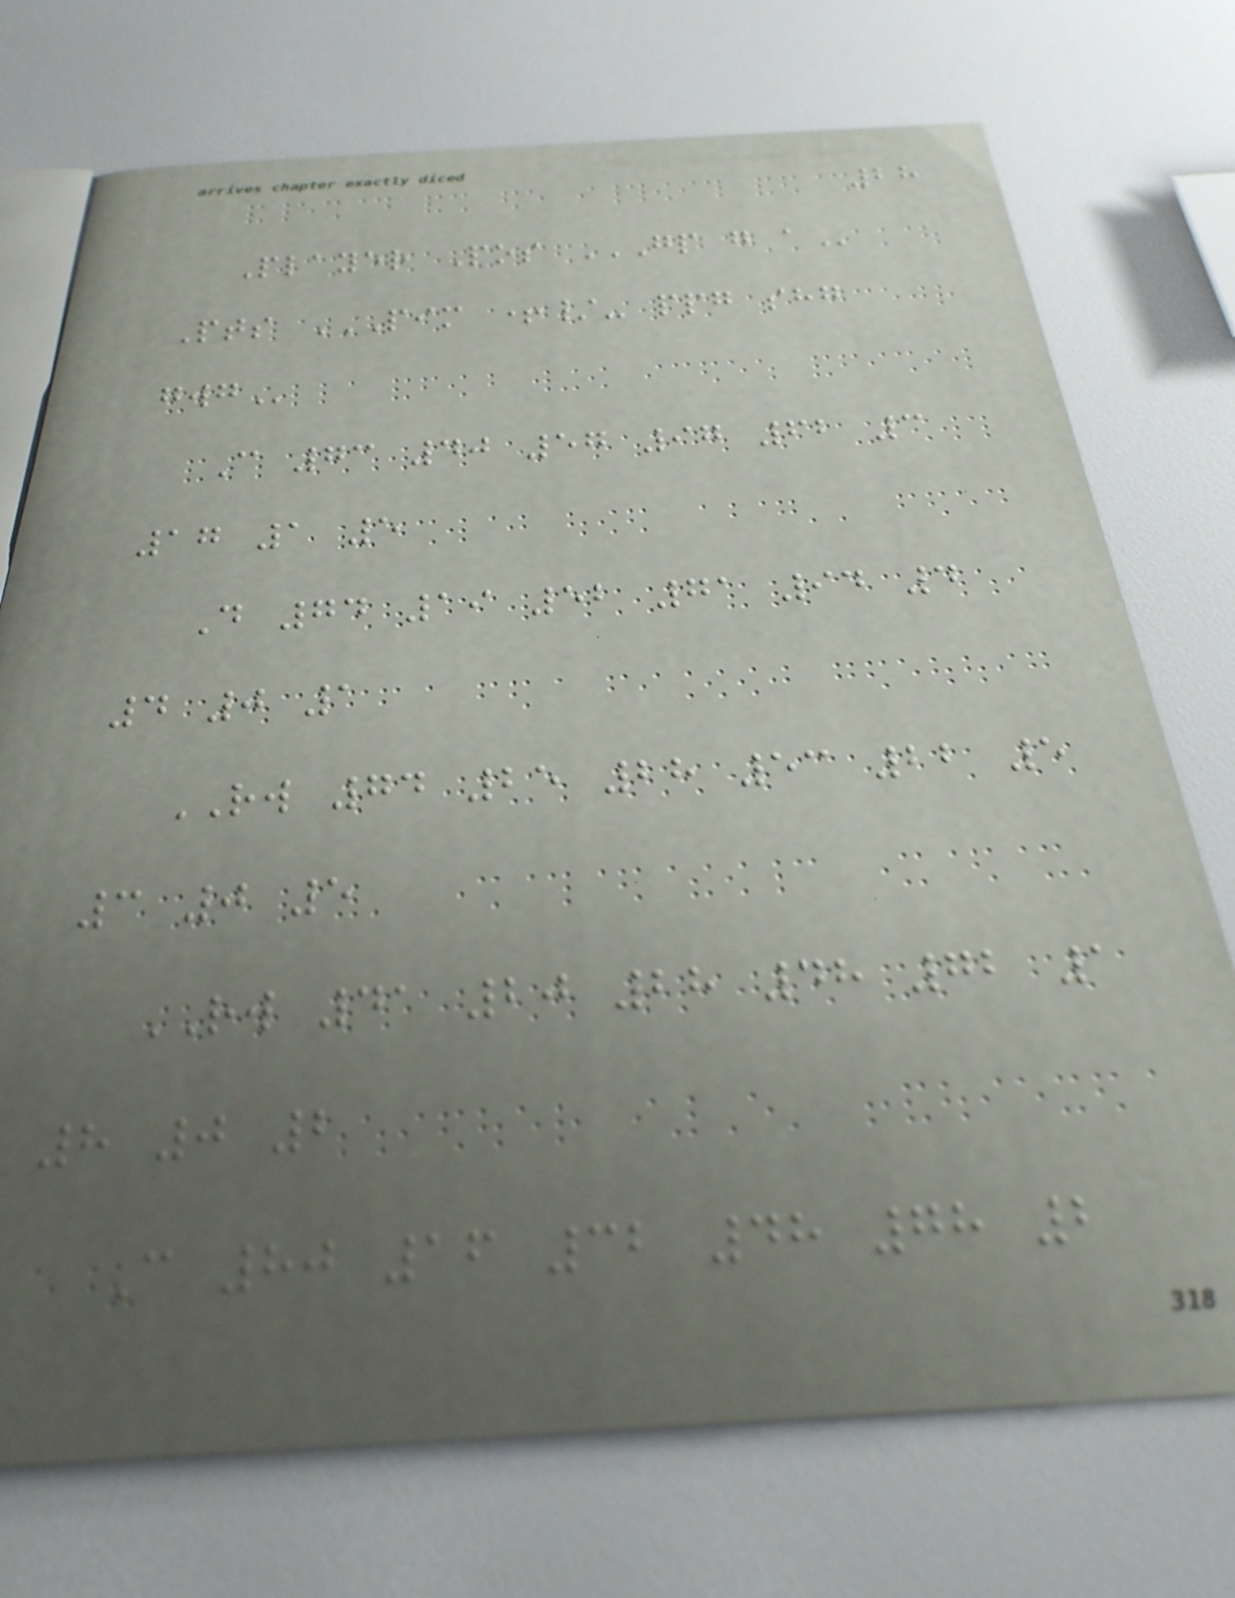28
Player Pos GP G A
Pts PIM +/- PPG SHG
GWG
C 73 40 57 97 62 3
17 1 5
D 74 19 52 71 94 4
4 0 1
RW 74 25 28 53 22 5
3 0 5
RW 41 20 28 48 72 1
8 0 2
C 80 16 32 48 78 2
